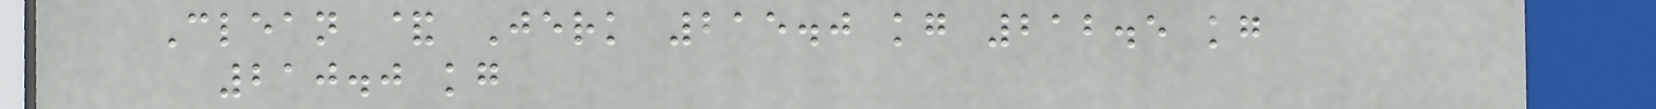Clean & Jerk 215.0 kg 212.5 kg
210.0 kg
